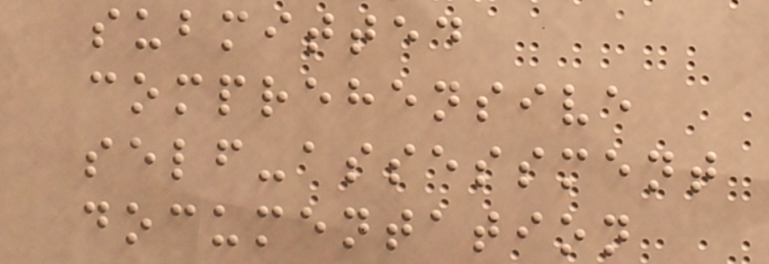submitted
comprehensive
self-assessment
documentation
